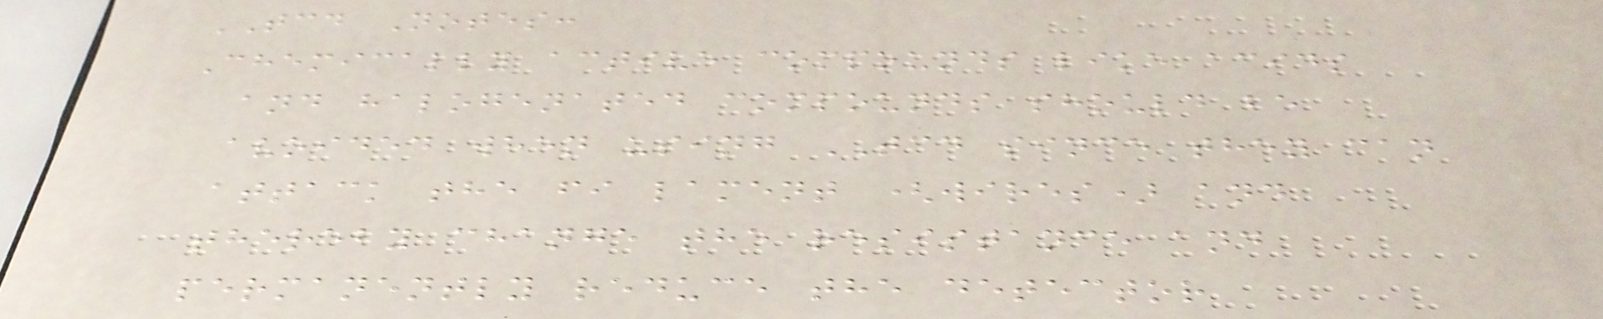TCD Notes:
Chemically active compounds like acids
and halogenated compounds should be
avoided when using TCD since they can
attack the fi lament (wires) and
thereby change the resistance and
permanently reduce the detector
